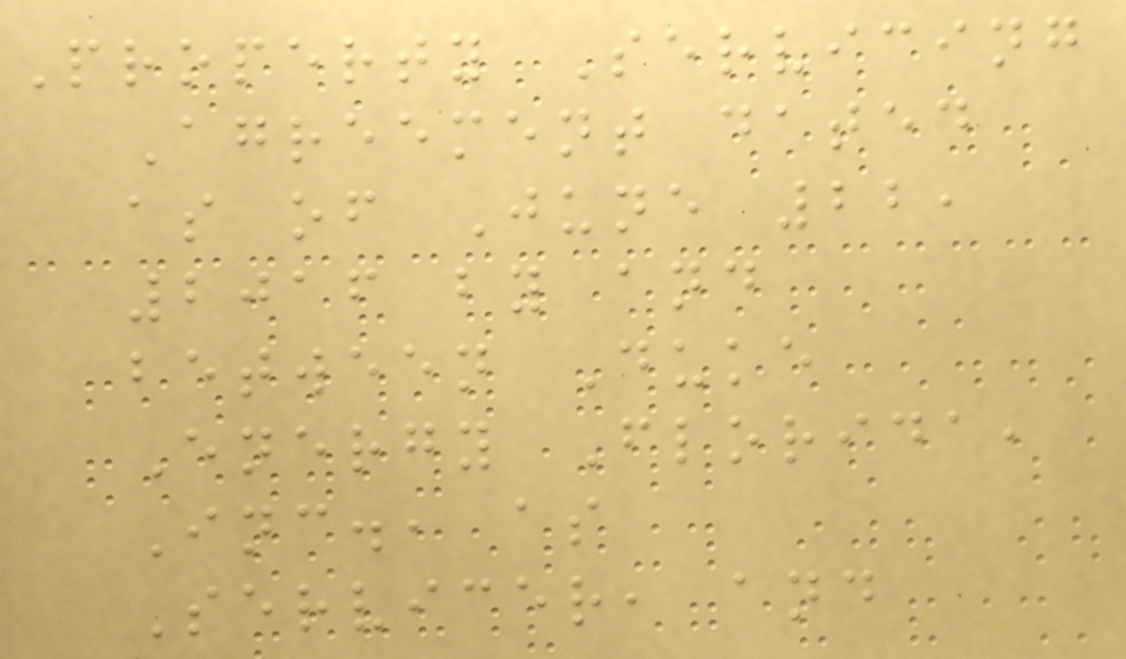Property Servicing
Agreement dated
as of June 22,
2016 by and
between Duke
Energy Florida,
Inc., as
Servicer, and
